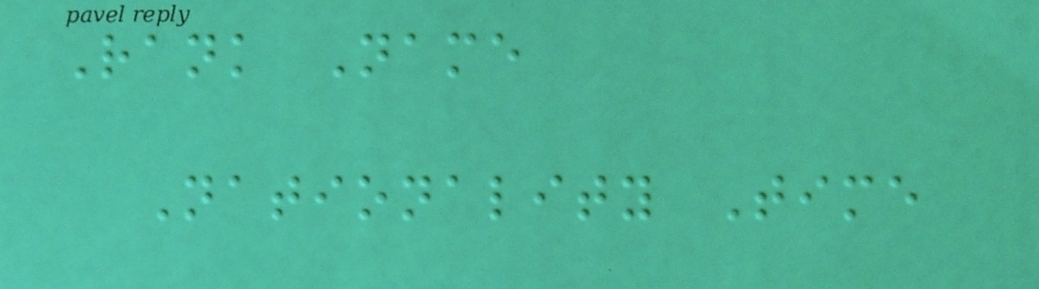Rank Name
Nationality Time
